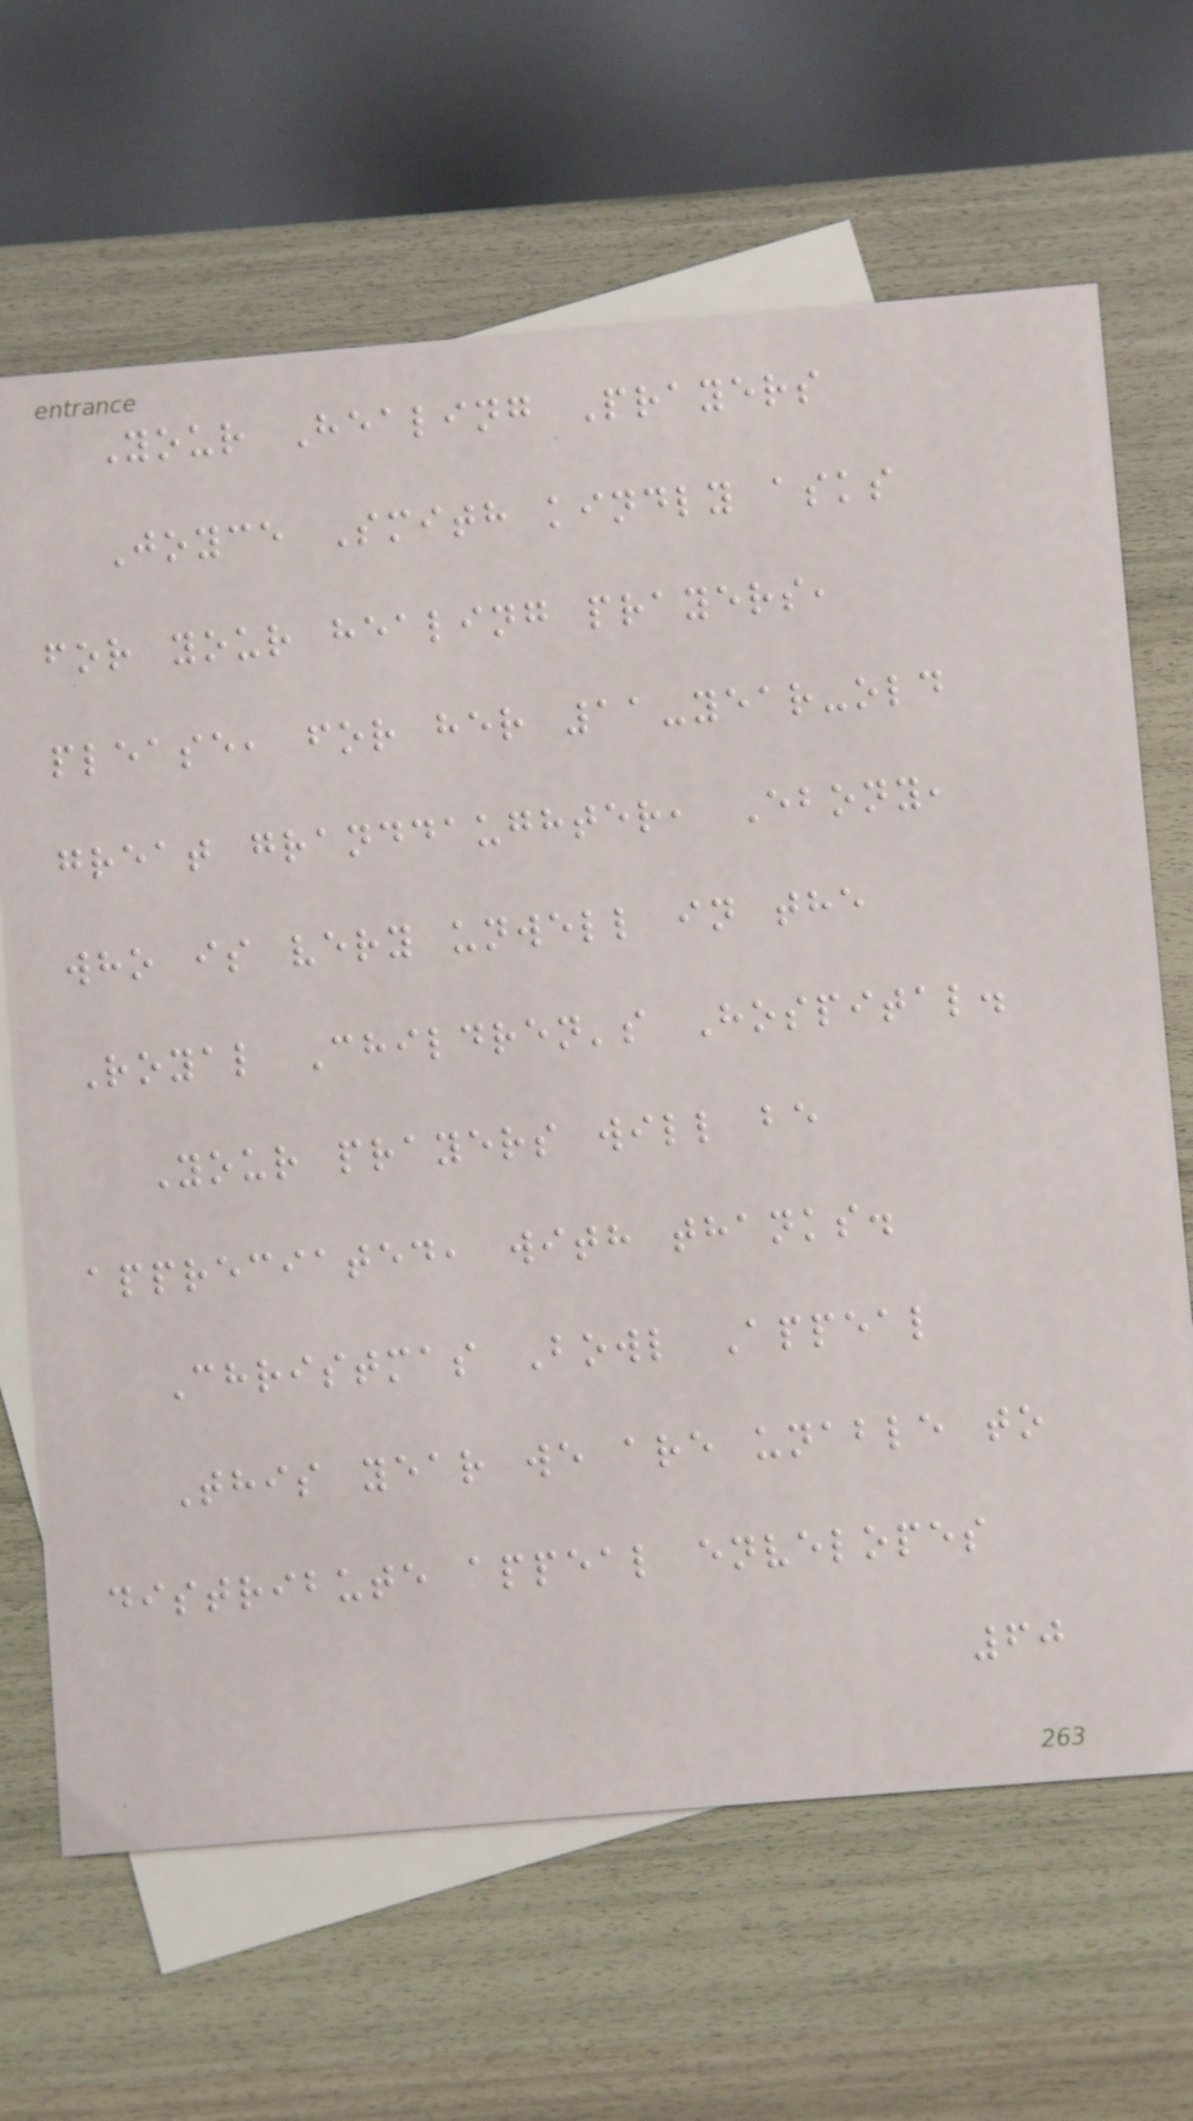Your Healing Prayers
Joyce Smith kindly asks
for your healing prayers,
please, for her 11-year-old
great granddaughter, Ebony,
who is very unwell in the
Royal Children's Hospital.
Your prayers will be
appreciated, with thanks.
Christmas Bowl Appeal
This year we are unable to
distribute appeal envelopes
60
